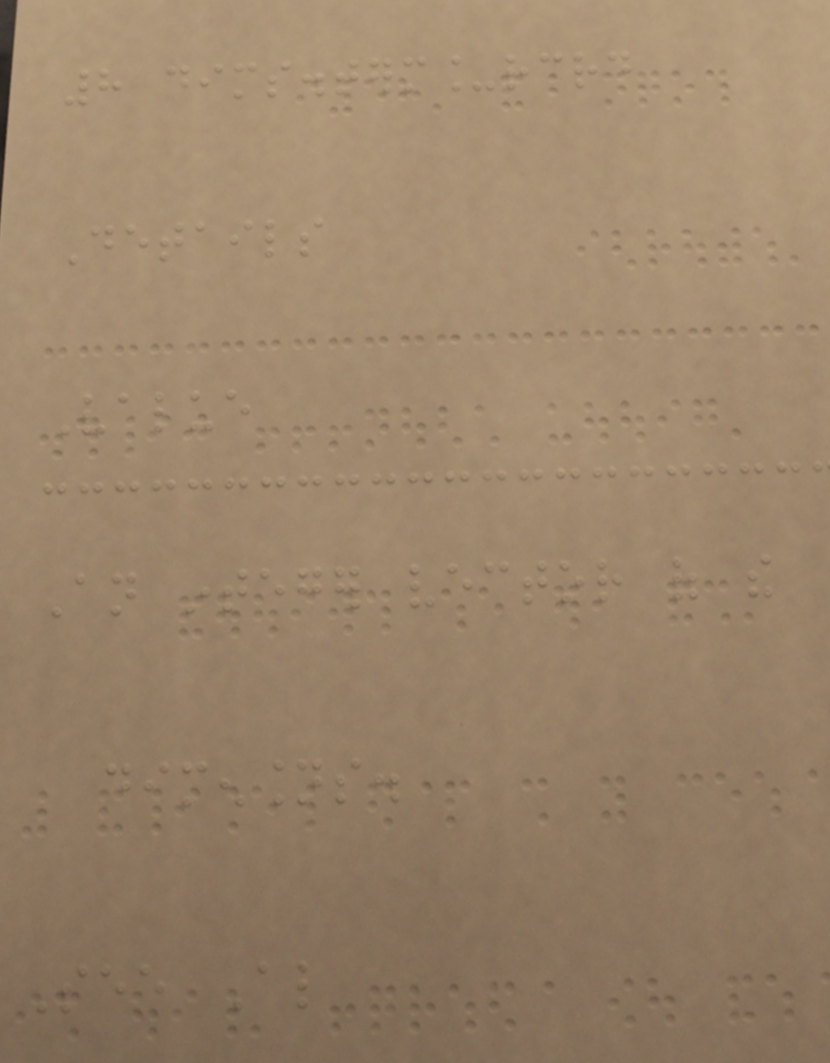8 dims.term_rcrd
Details
Value
An integer vector of the
dimensions.
See Also
